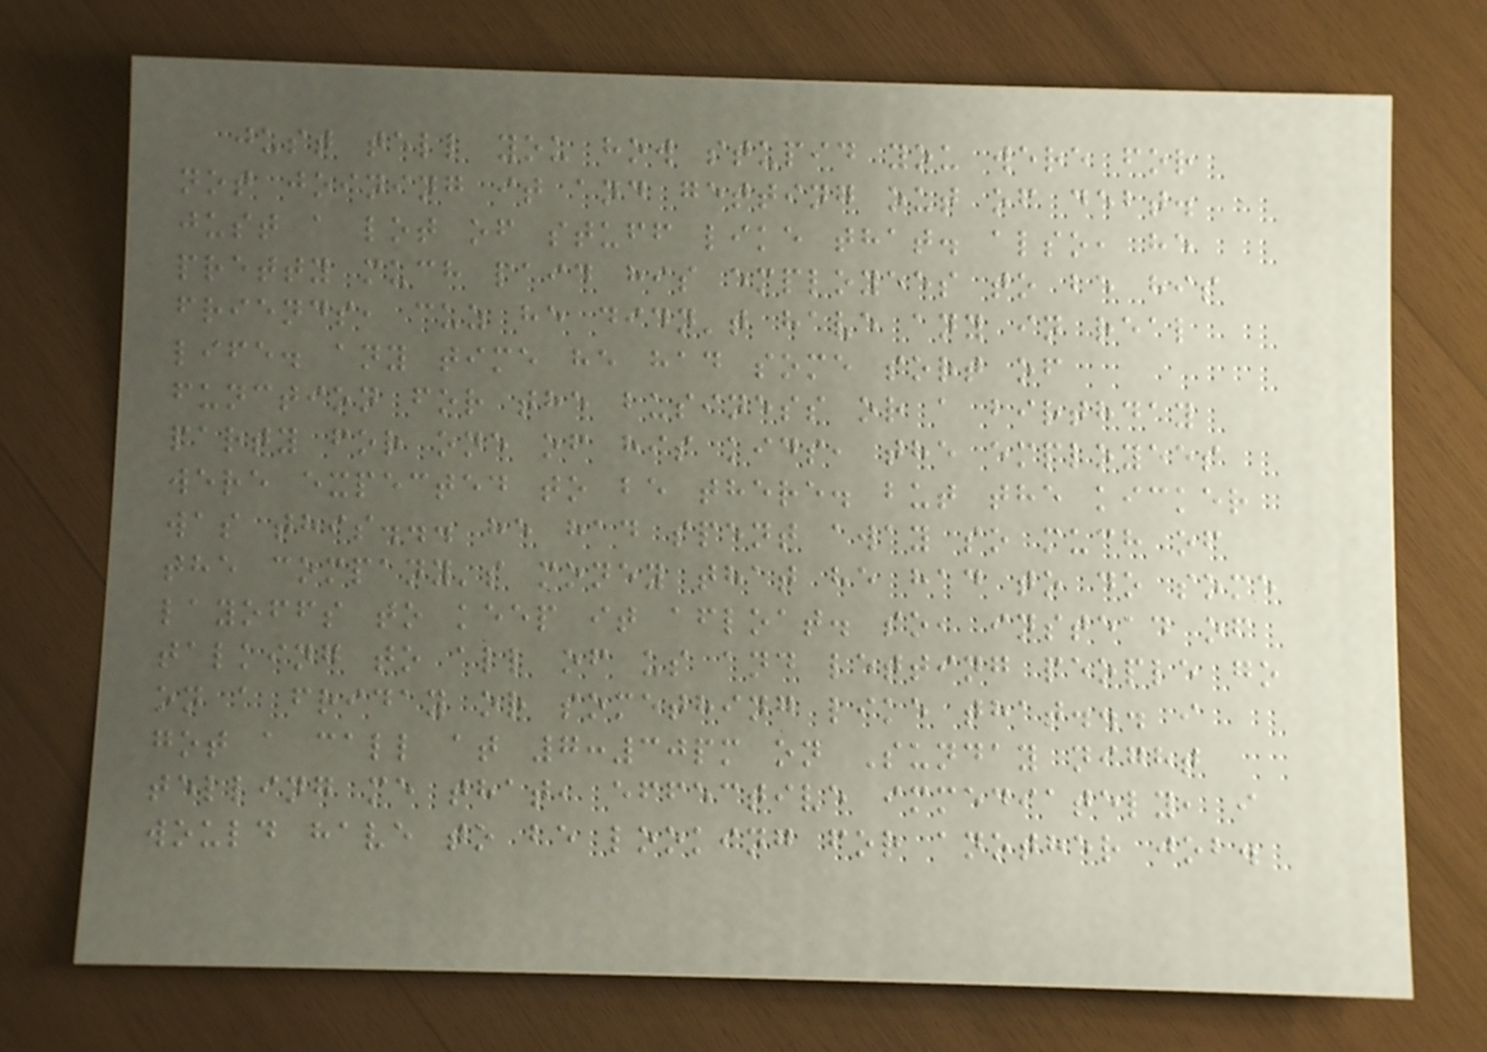just tell you how stupid you were for
not joining it and getting out of debt.
just a lot of stuff like that. also, he
pretty much paid his employees to be his
friends, cuz he didn't have any in real
life. any time he had some sort of
function for the business or a birthday
party for one of his kids, the employees
were expected to be there. but the kicker
was this... he had spent away so much of
the company's money that he had to do some
layoffs to keep it afloat. so, instead of
talking to all of us and letting people go
on a friday or something like that... i
got a call at 7:30pm on Sunday night
telling me that, effective immediately, i
would have to be looking for another job.
